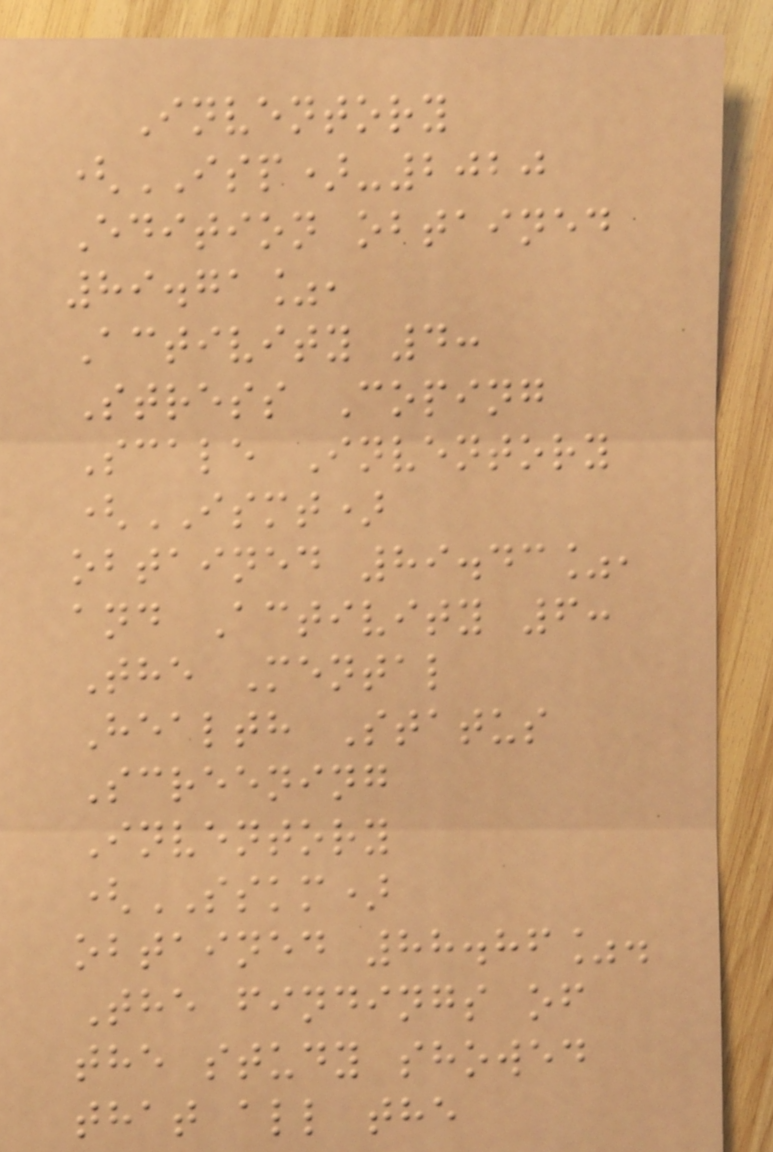Inventory
(ISP)-2020
Edition obtained
89.71%,
Activity 4:
Stress Coping
Scale Inventory
(ISMT)
obtained 89.43%,
and Activity 6:
The Mental
Health Status
Screening
Inventory
(SSKM)
obtained 88.86%.
The findings of
the study showed
that all the
